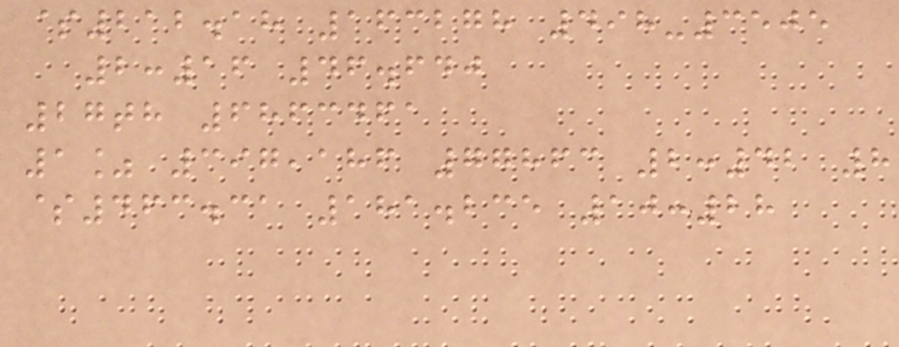$212.18 163278 498-3505
2:16 46.640
27th 6863461
1% 397,186 77863 2:42 8
$463.31 181.235 10:28
